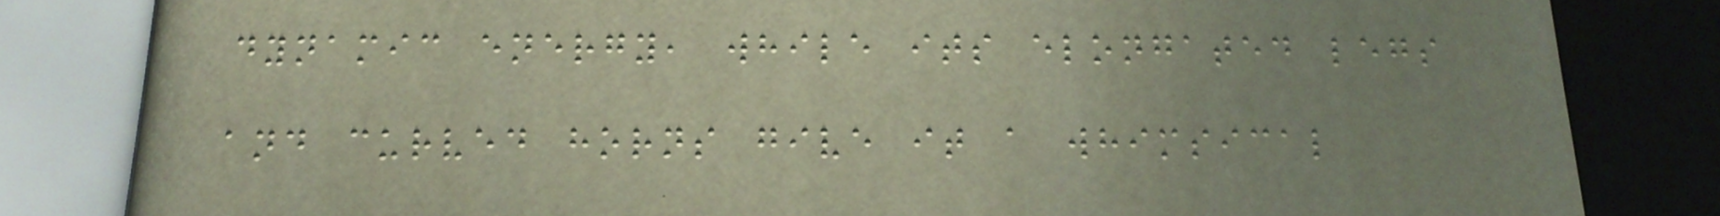dynamic energy, while its elongated legs
and curved horns give it a whimsical
